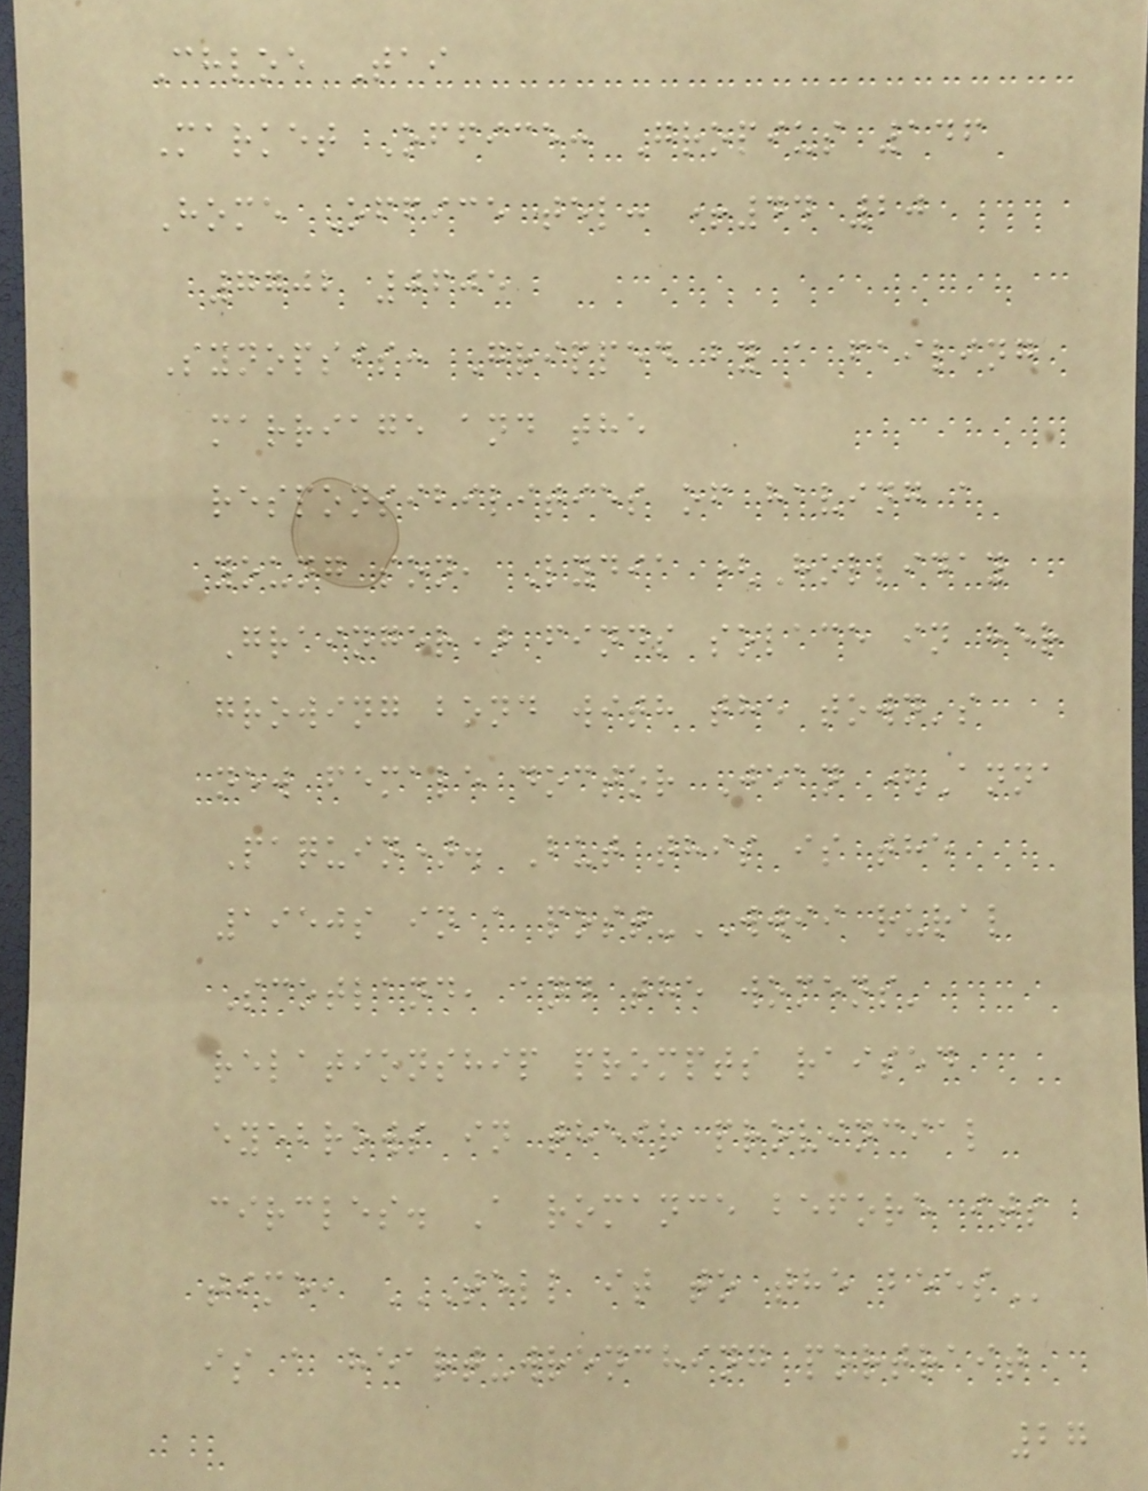Chloe Tai
Market Office: Gropius 146
Home Office tel: +44 20
7702 0605
Synopsis: Gripped by a failing
marriage and the
responsibilities of having a
young son, Lydia (Holliday
Grainger) finds solace in her
growing bond with the town's
new female doctor Jean (Anna
Paquin). But this is the
1950s in a post-WWII rural
Scotland, and the womens'
relationship prompts raised
eyebrows in their provincial
circles. A romance before its
time, TELL IT TO THE BEES
is a heart-wrenching portrait
27
